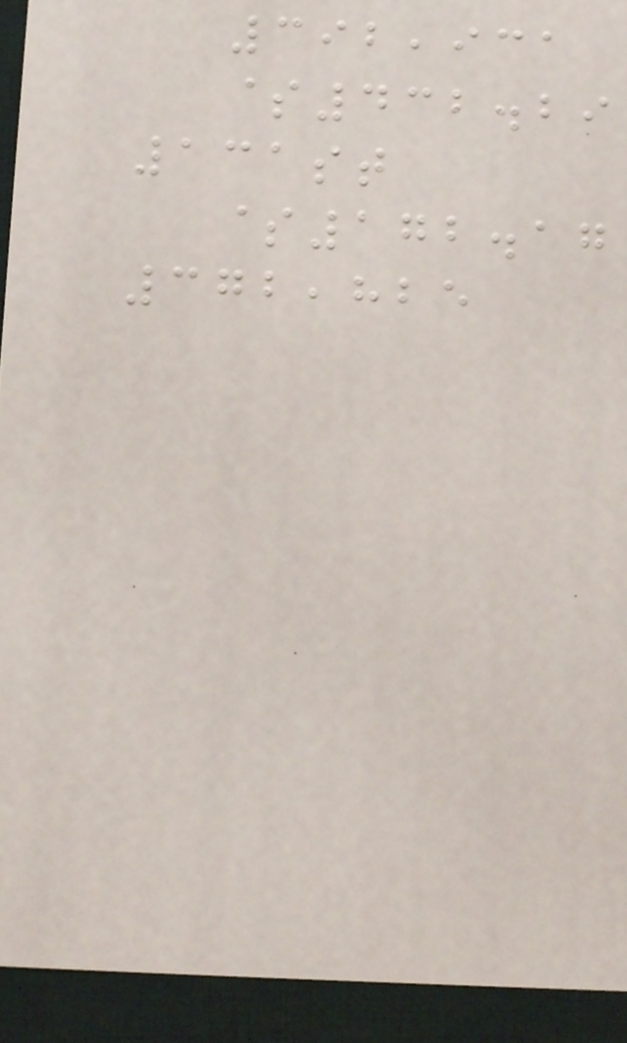392,931
$432.29
131st
$172.17
372,825
